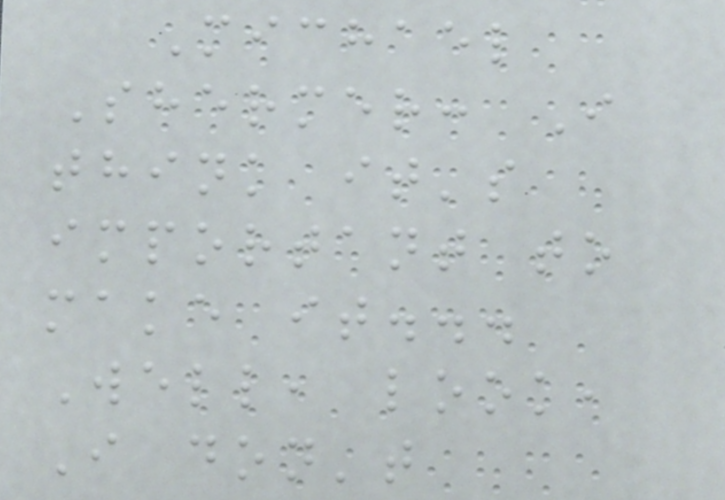Michael
Shermer: I
think it's
important to
make it...
Well, look,
I don't
